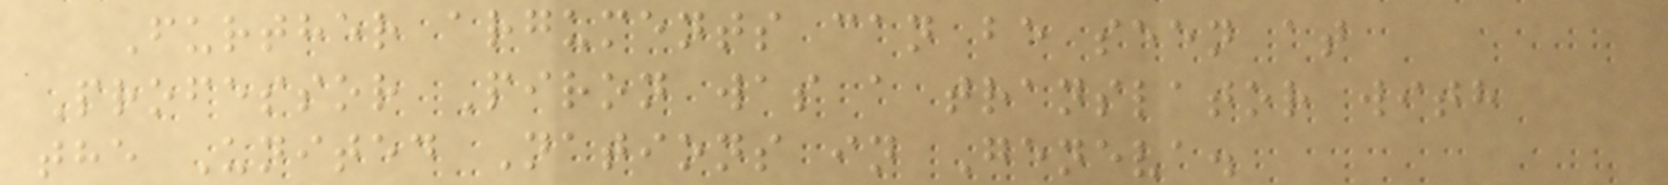Further arguments can be seen at
Professor Piron was a translator with
the United Nations in Geneva.
